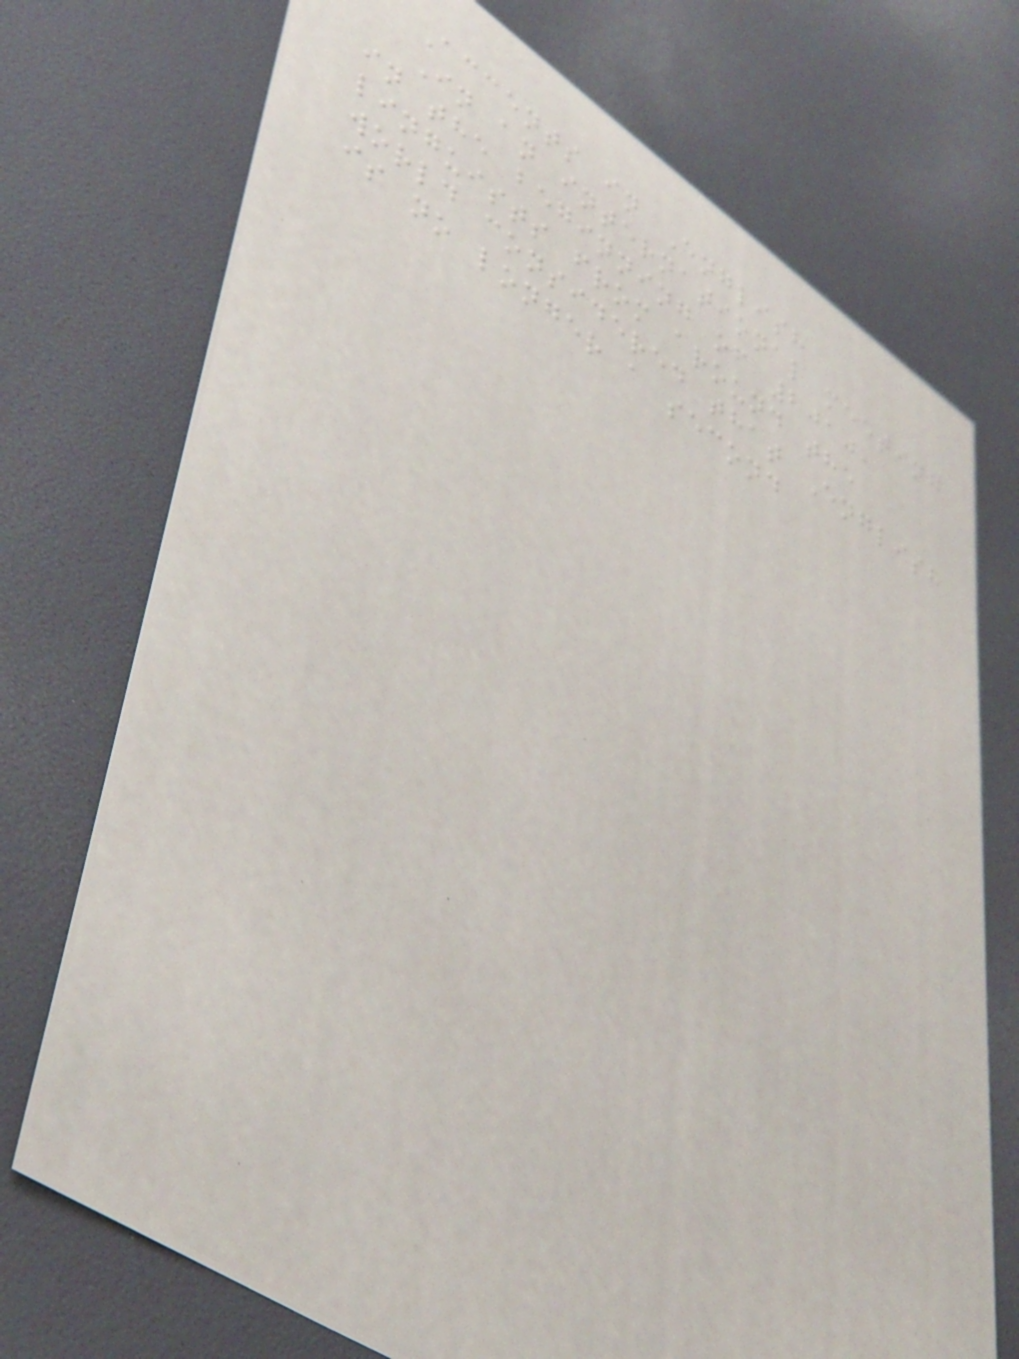Accents in English
In an international meeting
in the beginning of 2010,
linguists from around the
world considered that English
is no longer a second
